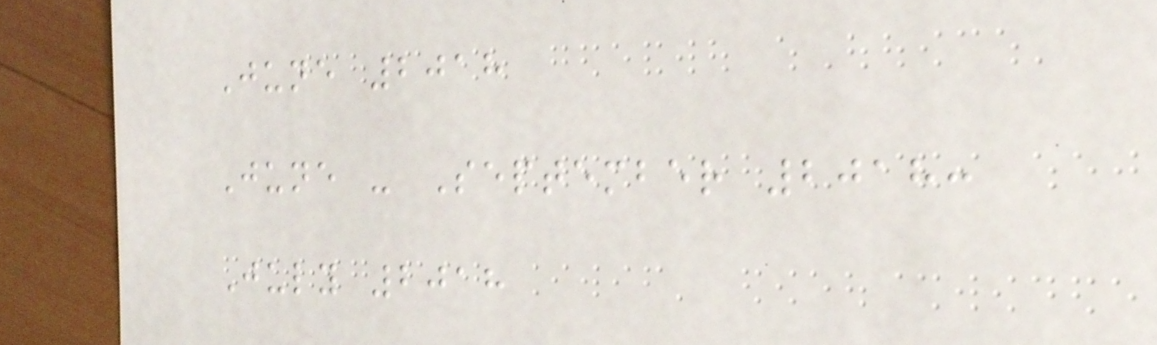June 2018
June - September 2018:
July 2018
